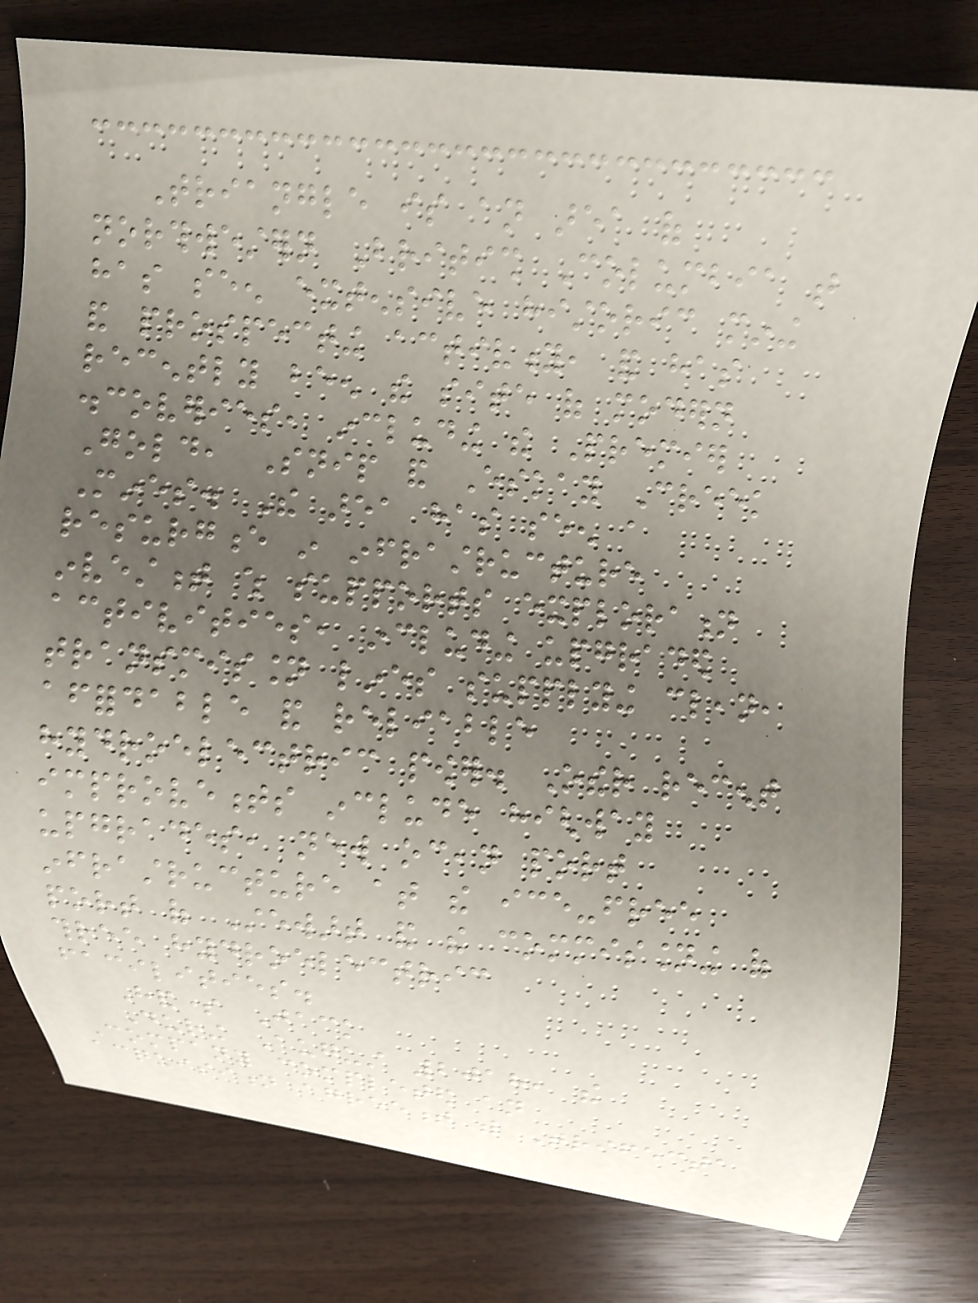Triangle is an area of
northwestern British Columbia that
has seen extensive historic mining
and prospecting activity, and has
recently been the site of modern
discoveries, including the Premier
Gold, Snip and Eskay Creek
Mines. The area has seen a
resurgence in infrastructure
investment which supports exploration
activities, including upgraded
transmission lines supplying clean,
affordable and reliable
hydroelectric power. Other recent
improvements include highway
upgrades, new ocean port
infrastructure at the ice-free
port of Stewart and the commissioning of
three hydroelectric
facilities.
Handsome Jack
During August 2018, the
Company completed an
acquisition agreement with Trifecta
